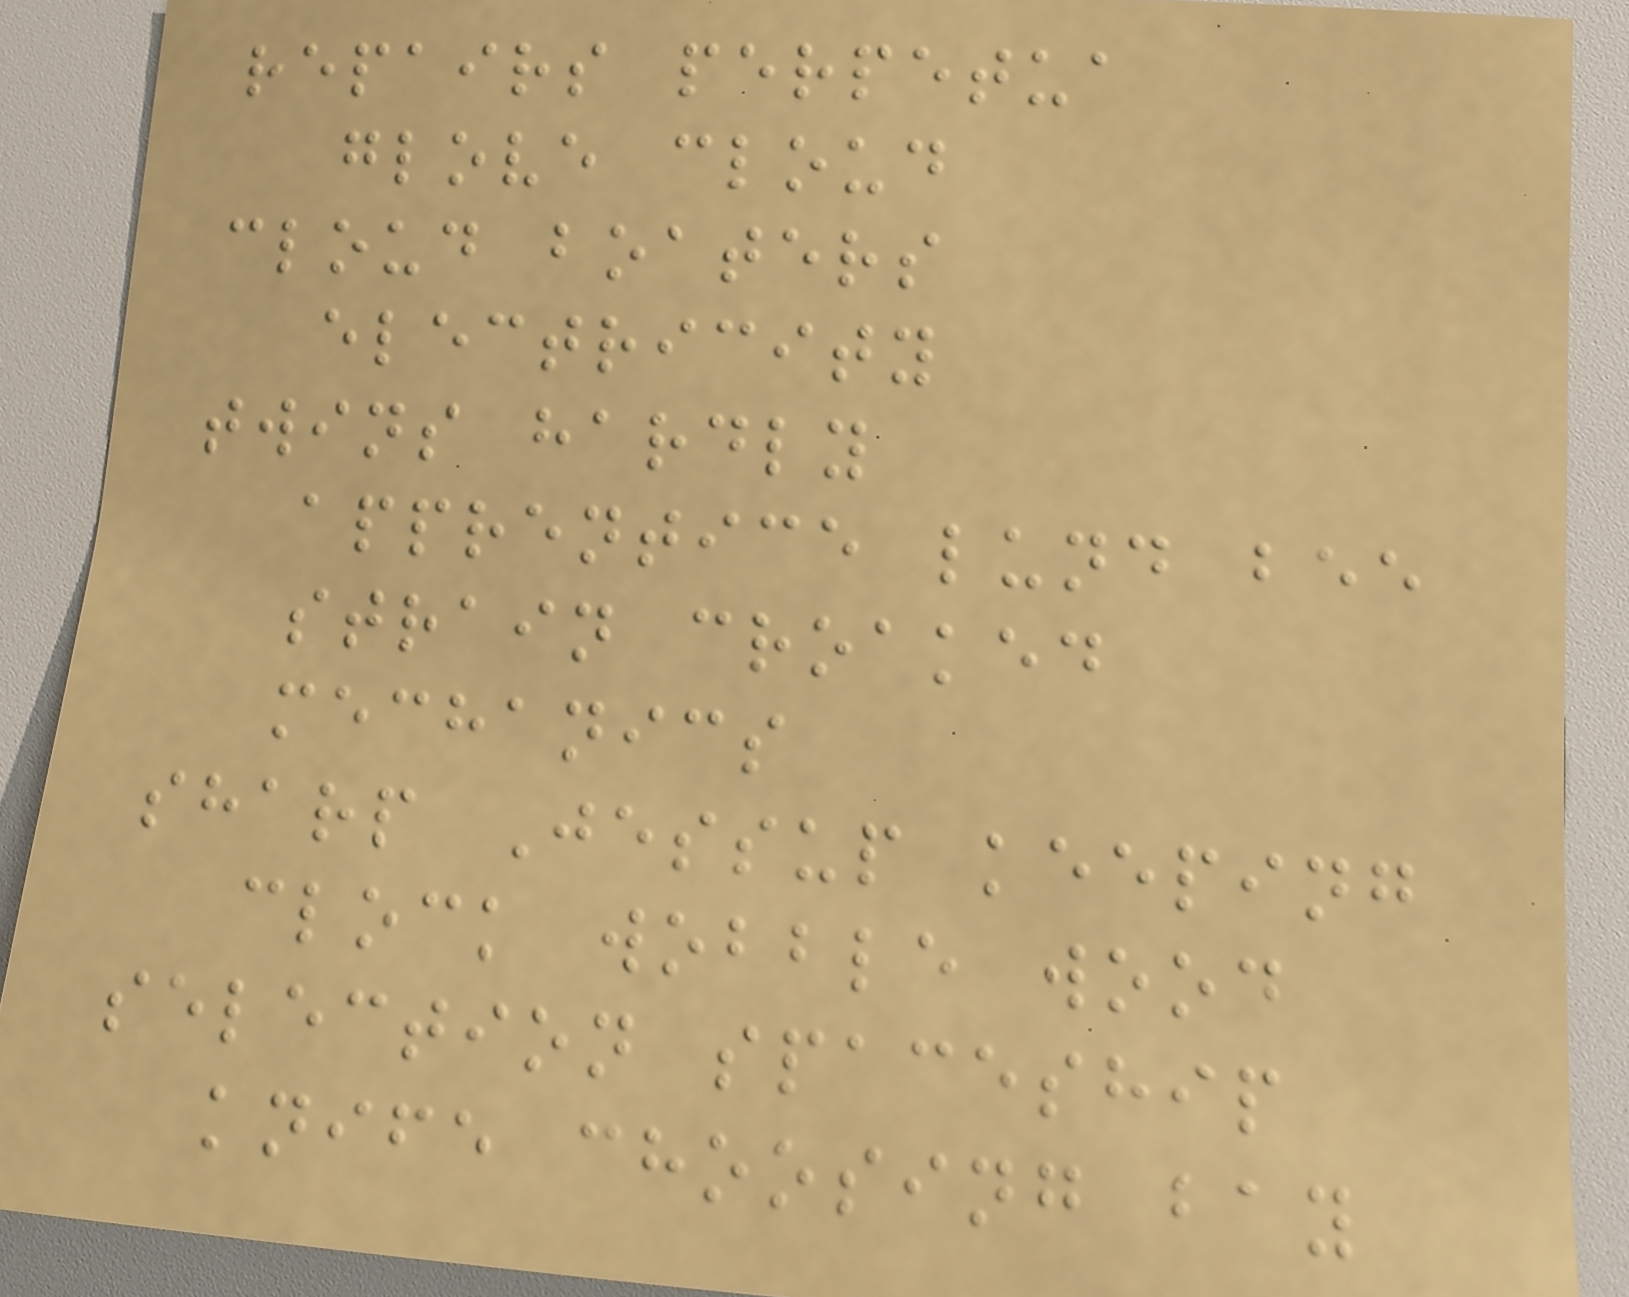repairs perpetua
glove cloud
cloud boaters
electricity
twins hardly
apprentice lund bee
strain croaked
mechanics
sharp Jessup keeping
clock wobble wood
selection spaceship
knife choosing bay
